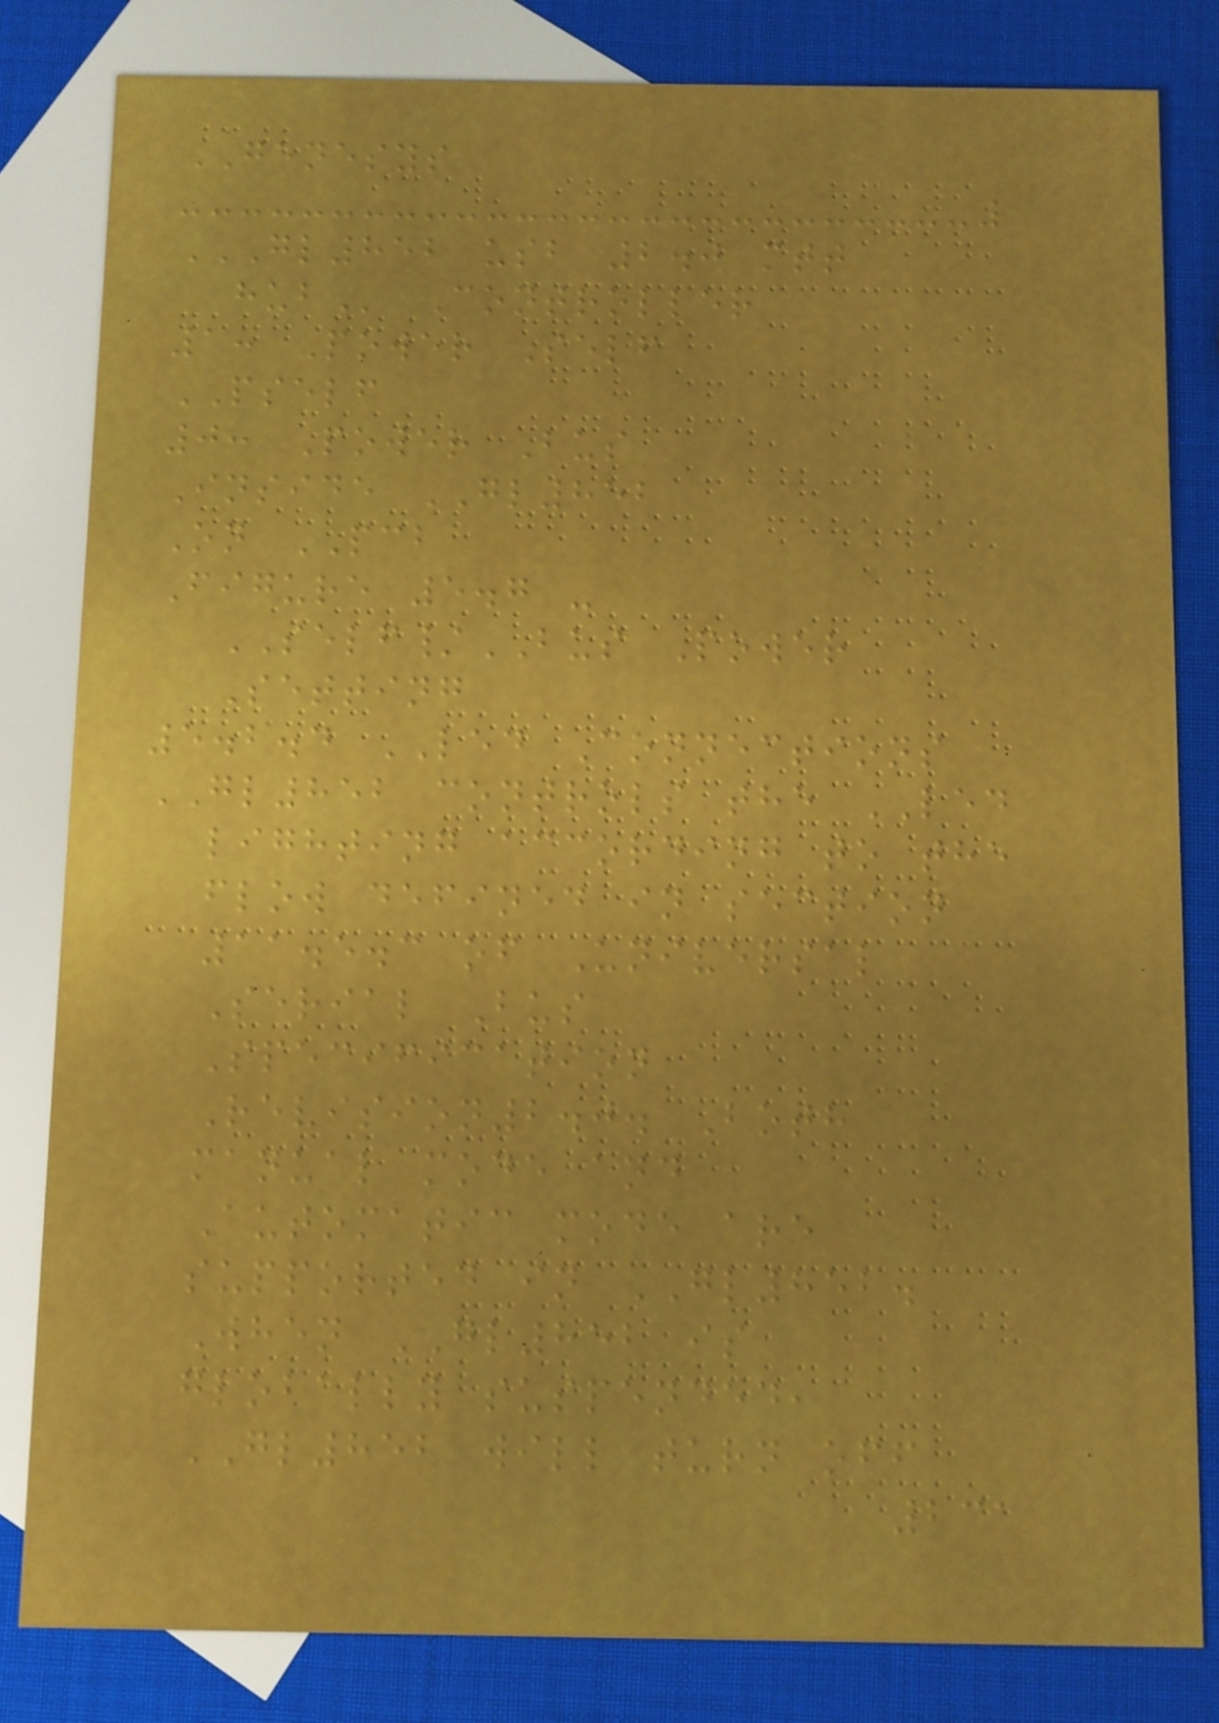GENESYS
GL852 USB 2.0 MTT
HUB Controller
1: Power Self
PSELF
0: Power Bus
Inside GL852
On PCB
Figure 5.7 -
SELF/BUS Power
Setting
5.2.4 LED Connections
GL852 controls the LED
lighting according to the
flow defined in section
11.5.3 of Universal
Serial Bus
Specification
Revision2.0. Both
manual mode and
Automatic mode are
supported in GL852.
When GL852 is
globally suspended,
GL852 will turn off
231
